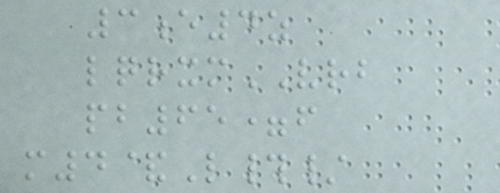3e4z
lqrxmVRB
pb65=f
m4&L#/
